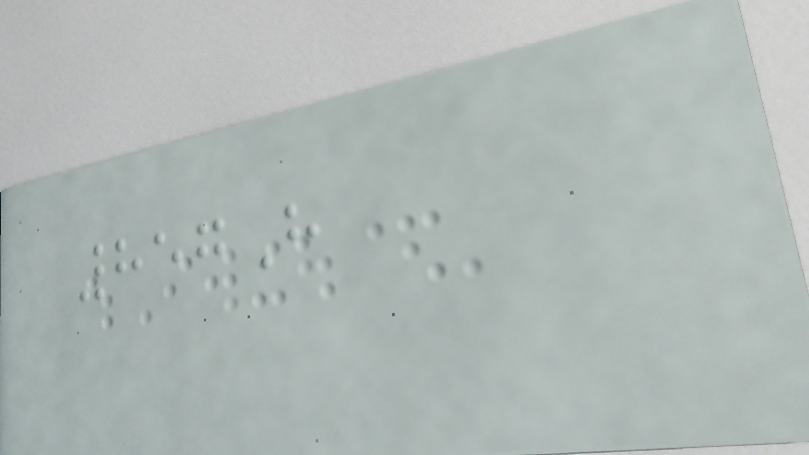857H
